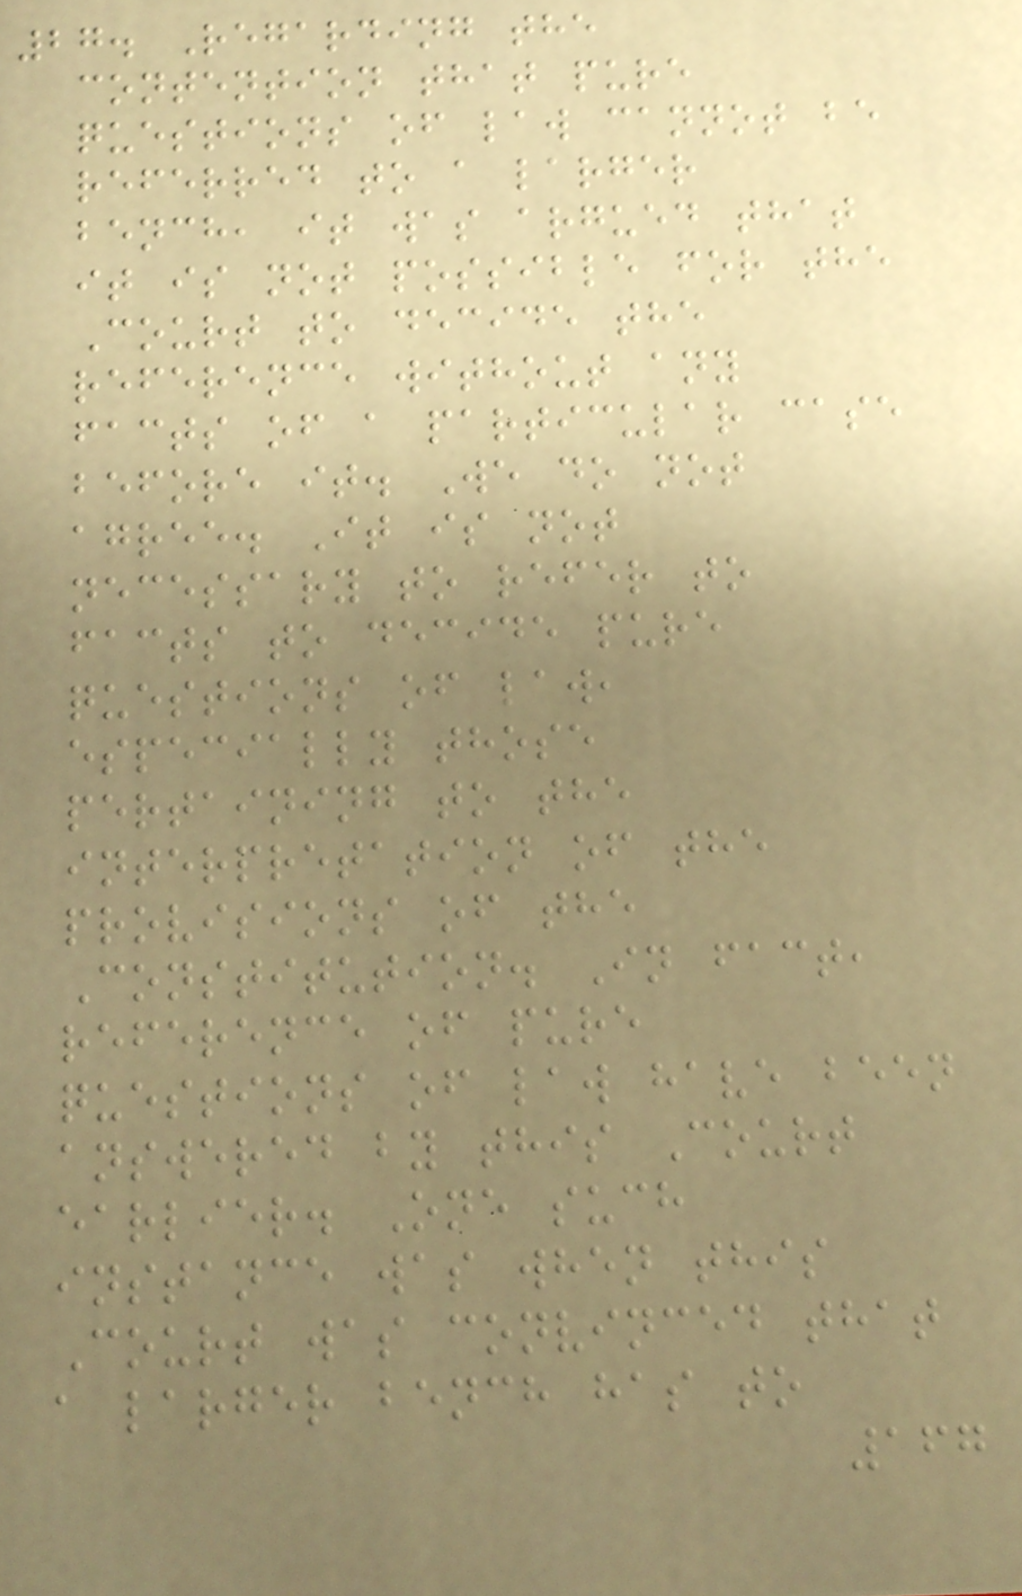27. Regarding the
contention that pure
questions of law cannot be
referred to a larger
bench, it was argued that
it is not possible for the
Court to decide the
reference without any
facts of a particular case
before it. We do not
agree. It is not
necessary to refer to
facts to decide pure
questions of law,
especially those
pertaining to the
interpretation of the
provisions of the
Constitution. In fact,
reference of pure
questions of law have been
answered by this Court
earlier. One such
instance was when this
Court was convinced that
a larger bench has to
167
